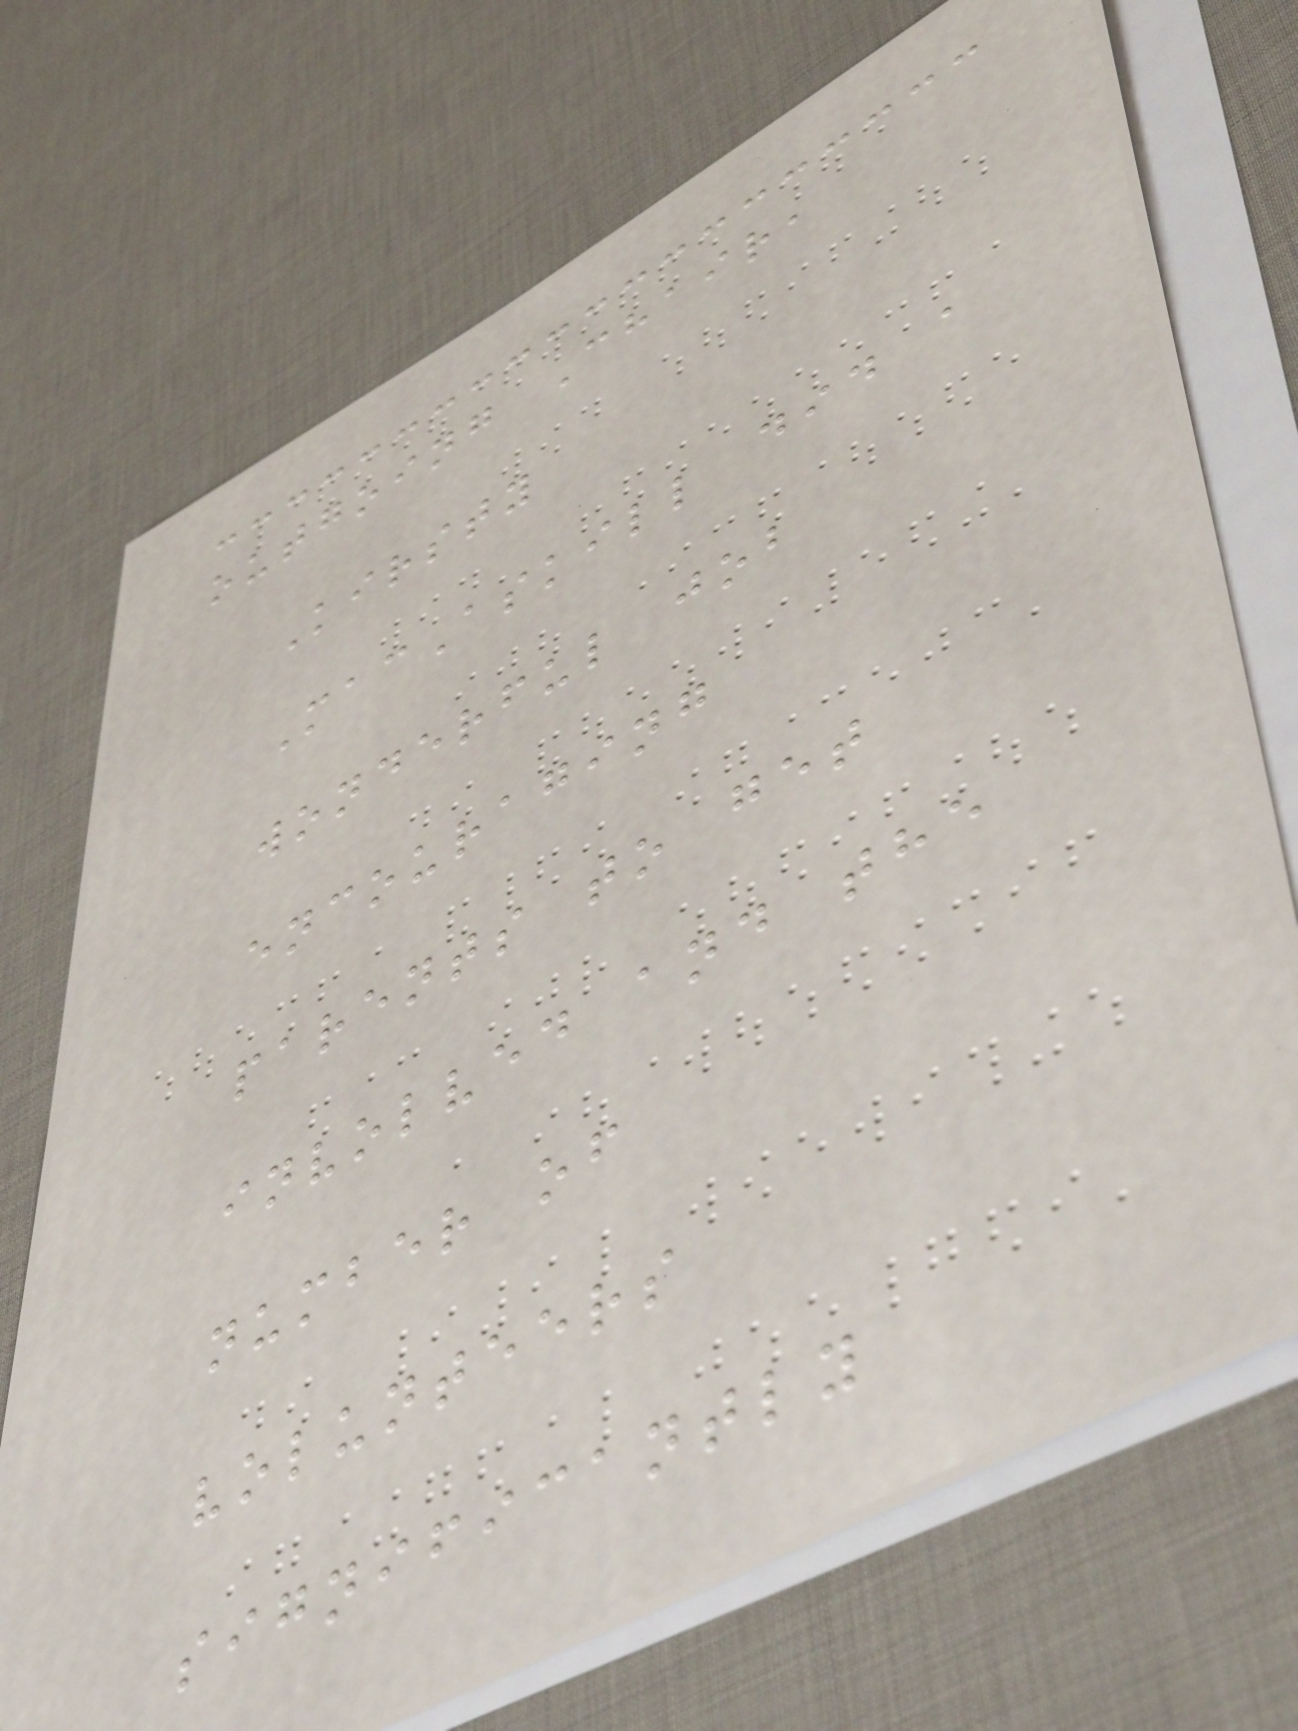outgoing Chair,
Kirsty
MacAskill did a
wonderful job
encouraging
parents to get
involved and the
number of
volunteers
significantly
